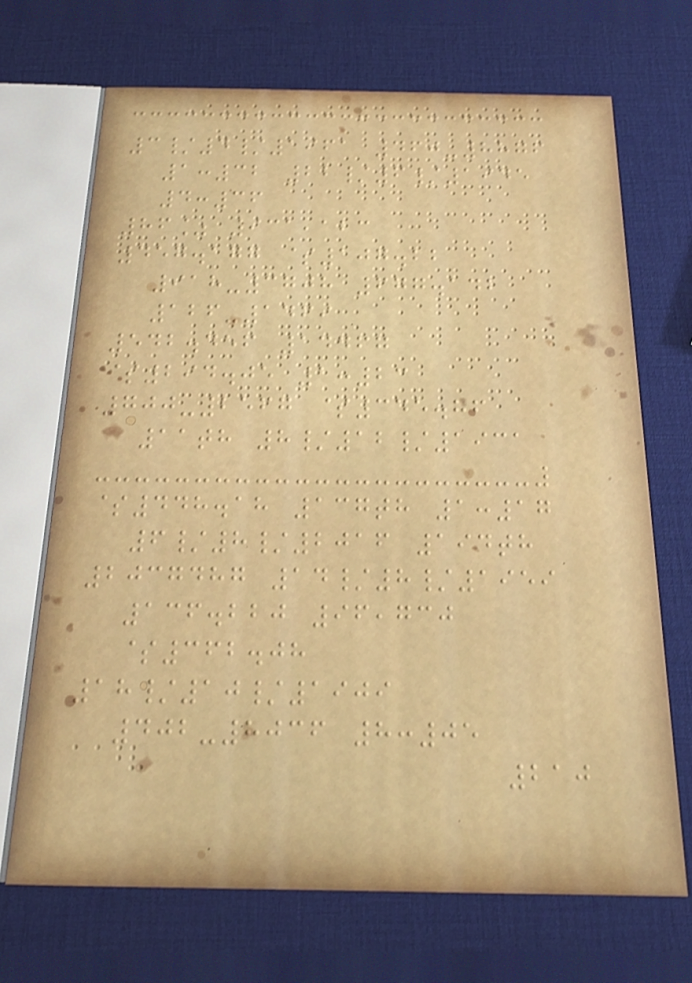3/4/1961 460-8876
1:32 22/6/1945
4:36
86% 931,123
457.177 $107.22
918-3708 677.142
126-1469
542.456 14467
$294.05 1:23
700-2567 $345.86
11th 8/12/1931
$448.18 137th 1:17
6/8/2016 194th
2037487 14/8/1959
136.220 96,730
$362.08
18/10/1909
402-8036 8:05
210
